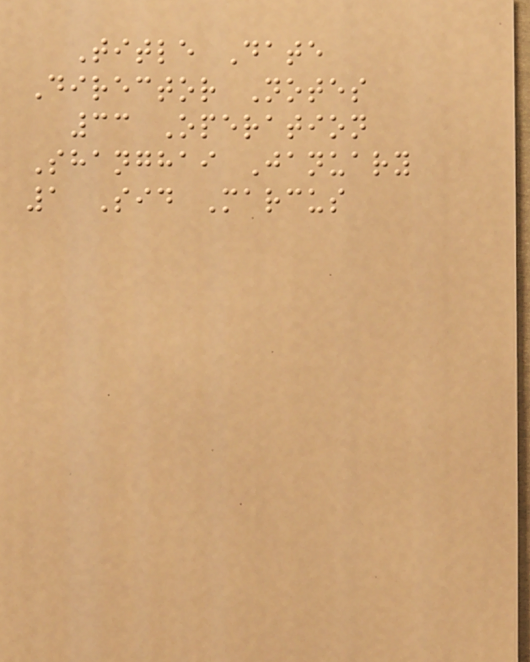Title Date
Director Notes
33 Operation
Shanghai January
1 Sid Marcus
